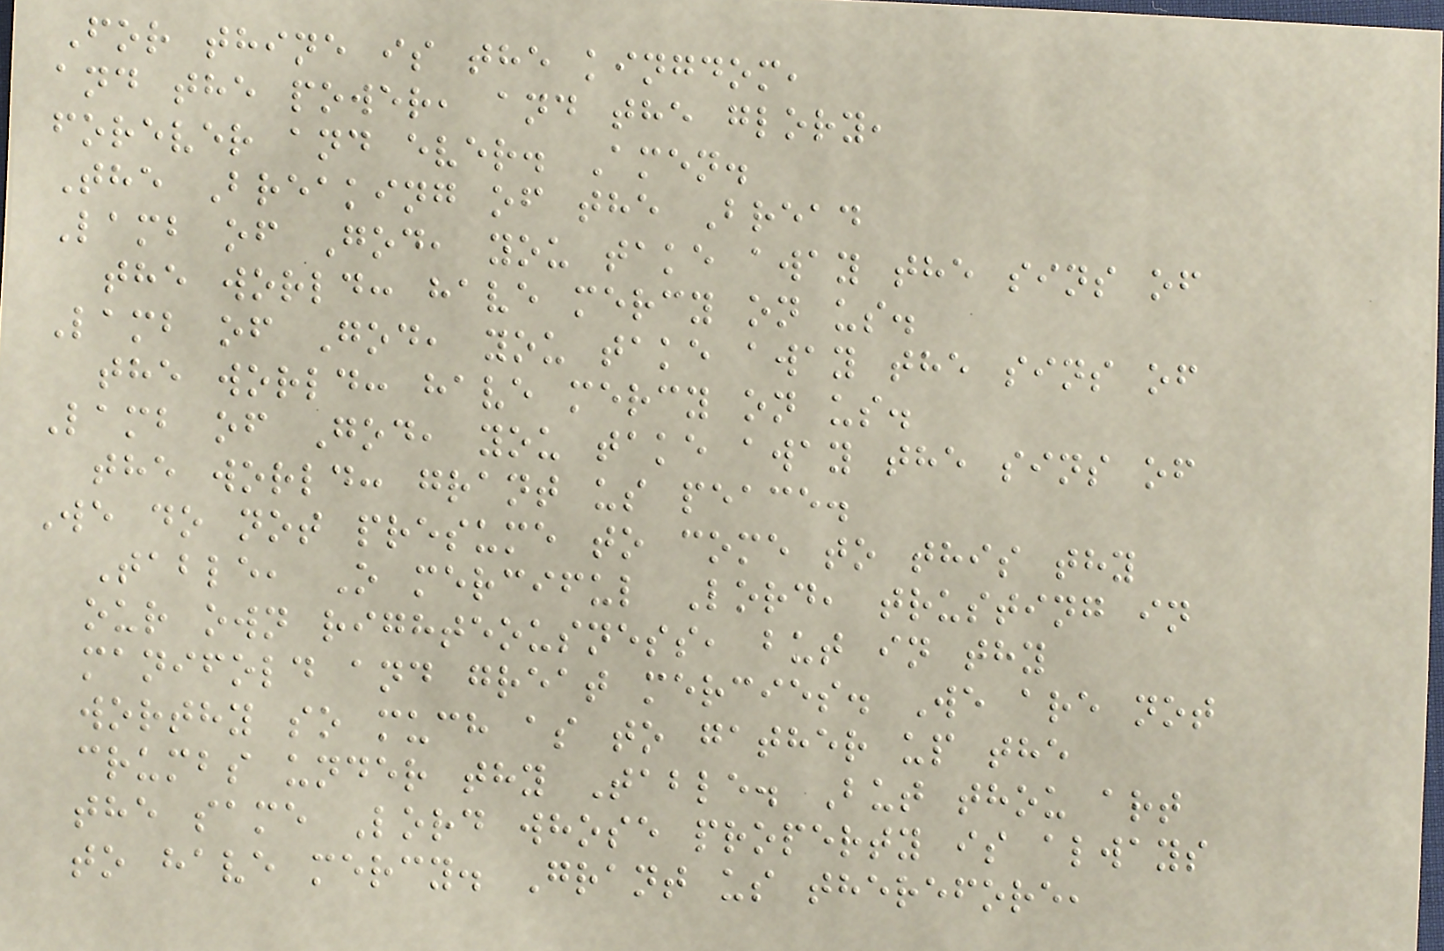For thine is the kingdom,
and the power, and the glory,
forever and ever. Amen.
The Breaking of the Bread
Lamb of God, you take away the sins of
the world: have mercy on us.
Lamb of God, you take away the sins of
the world: have mercy on us.
Lamb of God, you take away the sins of
the world: grant us peace.
We do not presume to come to this thy
Table, O merciful Lord, trusting in
our own righteousness, but in thy
manifold and great mercies. We are not
worthy so much as to gather up the
crumbs under thy Table. But thou art
the same Lord whose property is always
to have mercy. Grant us therefore,
